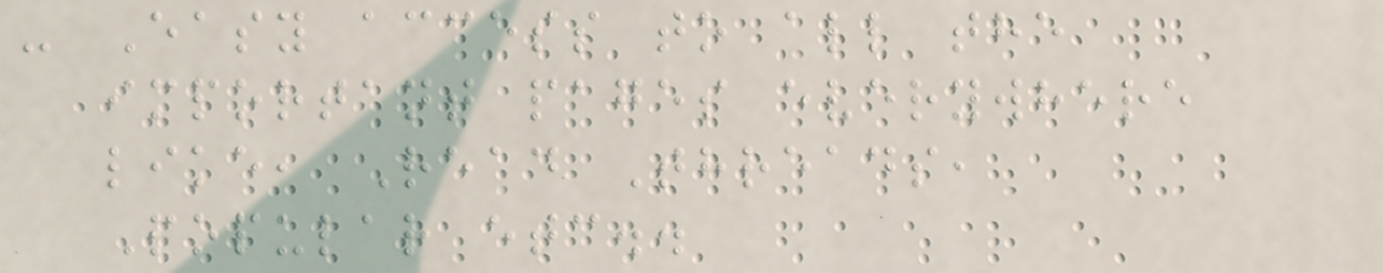- Easy access to all the
important pages everywhere
like, Read Threads,
Popular etc..
